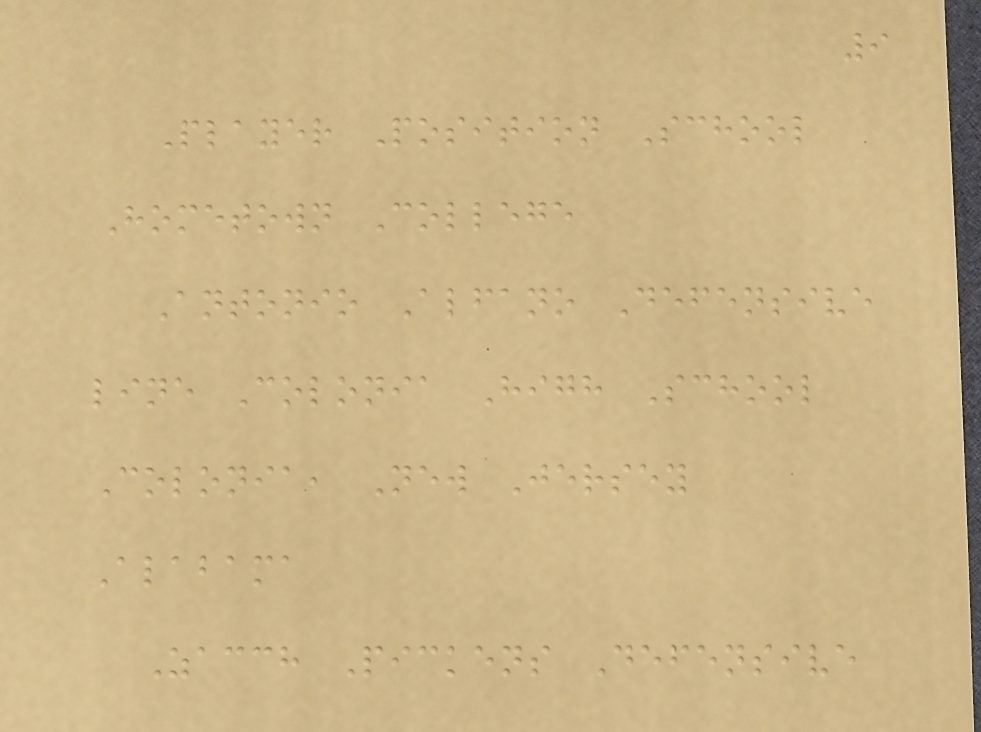9
Player Position School
Hometown College
Antonio Alfano Defensive
line Colonia High School
Colonia, New Jersey
Alabama
Zacch Pickens Defensive
